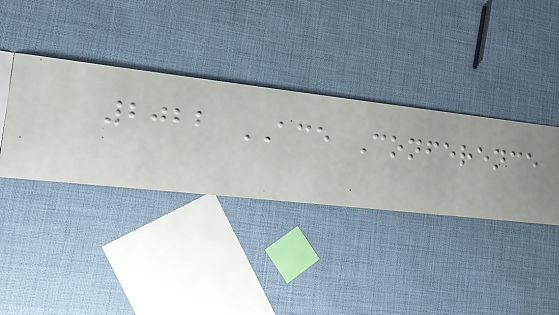2022 ACE Conference
